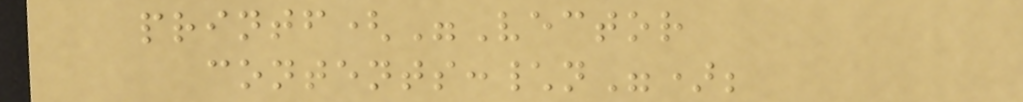printf("Vector
contents:\n");
